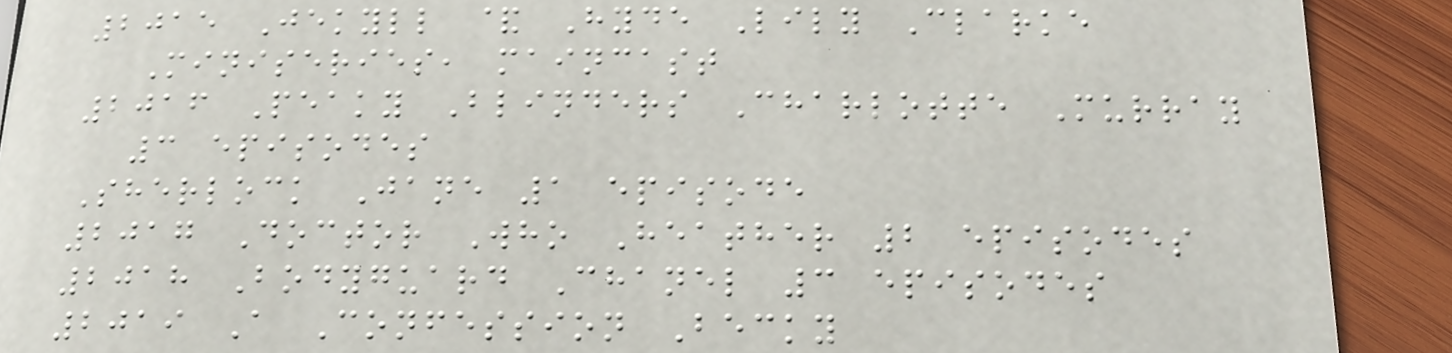2015 Jekyll & Hyde Lily Clarke
Miniseries, maincast
2016 Peaky Blinders Charlotte Murray
3 episodes
Sherlock Jane 1 episode
2017 Doctor Who Heather 2 episodes
2018 Bodyguard Chanel 3 episodes
2019 A Confession Becky
